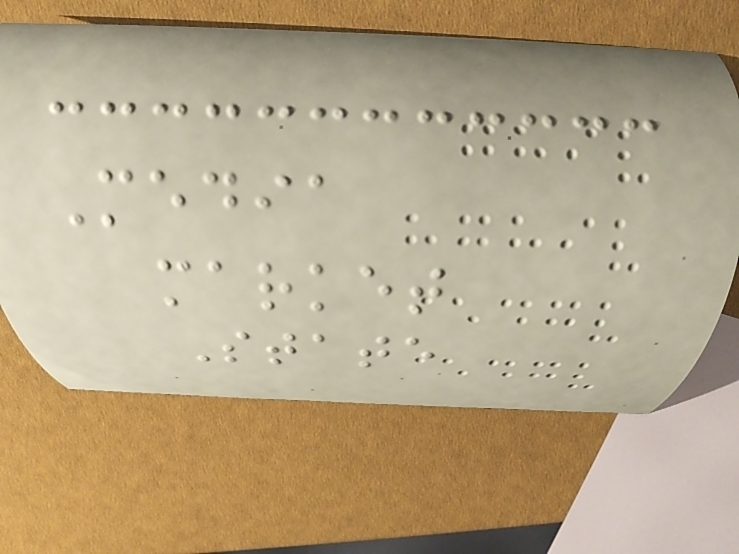Media
market
State
